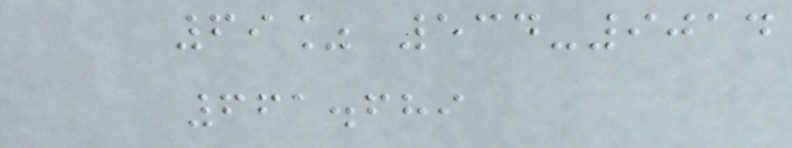69% 534-9014
661.689
